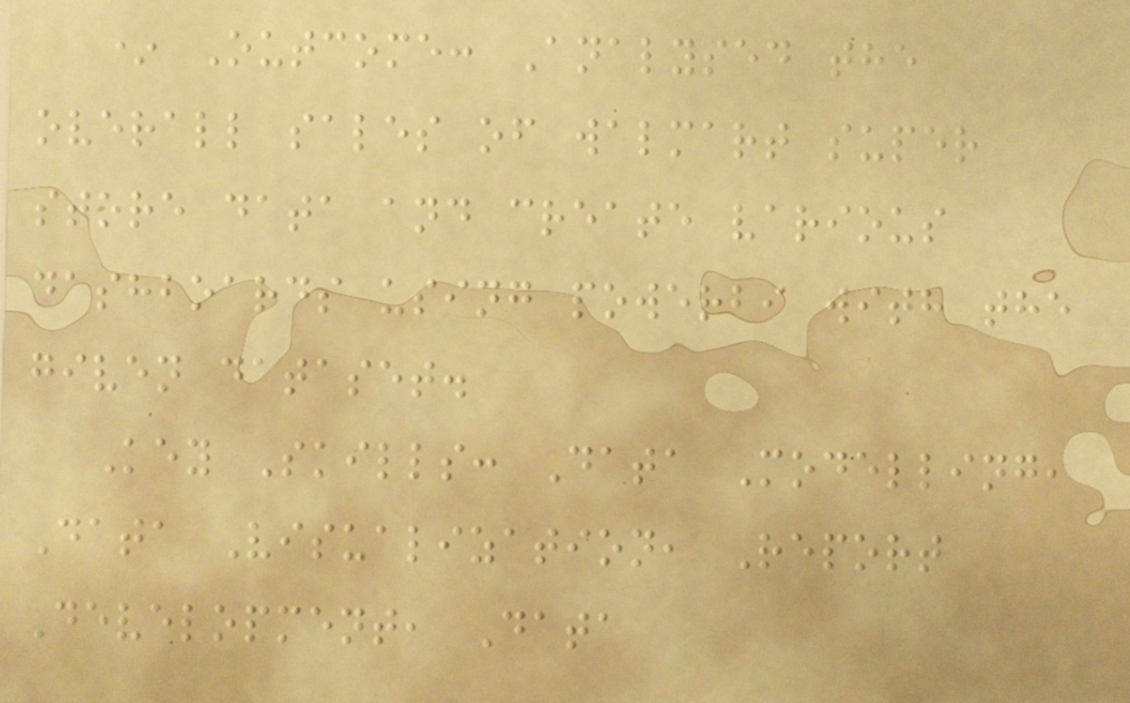* Outcome: Analysed the
overall sales of walmart super
store data and create various
dashboards using powerbi with the
given dataset.
Key Skills: Data Modelling,
Data Visualization, Report
Development, Data
